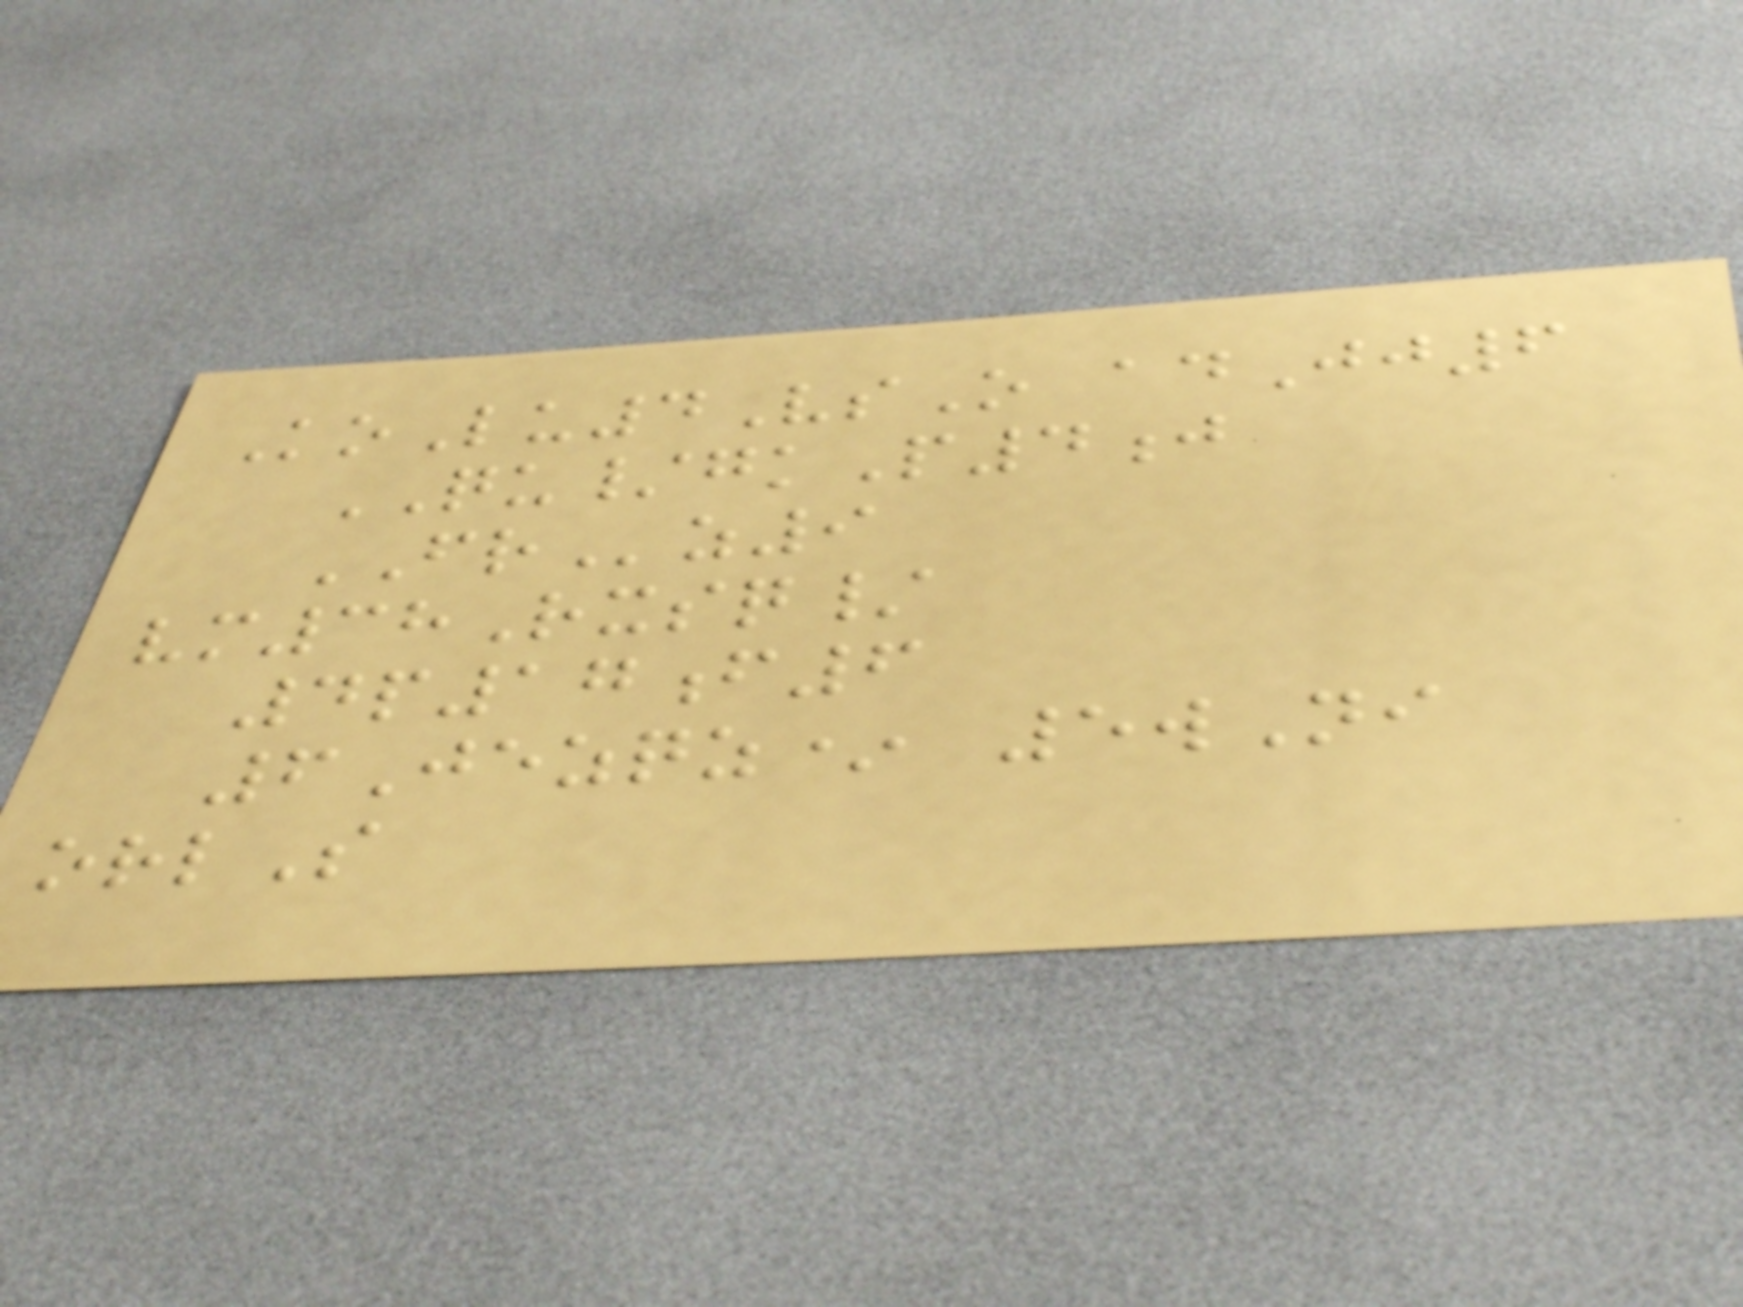KoLu4VsO adJj6
QU/gkP4j
FRz9
vm38Rxsq/
4p17f6
6Jezqz* 5wNi
orlS
